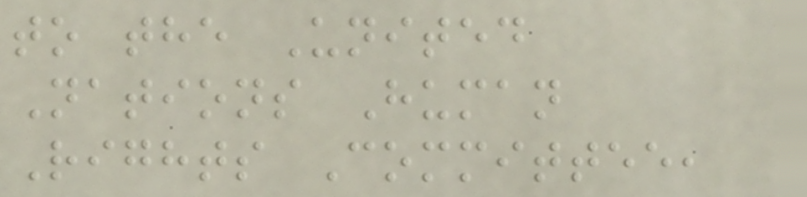to the United
Nations Human
Rights Committee,
